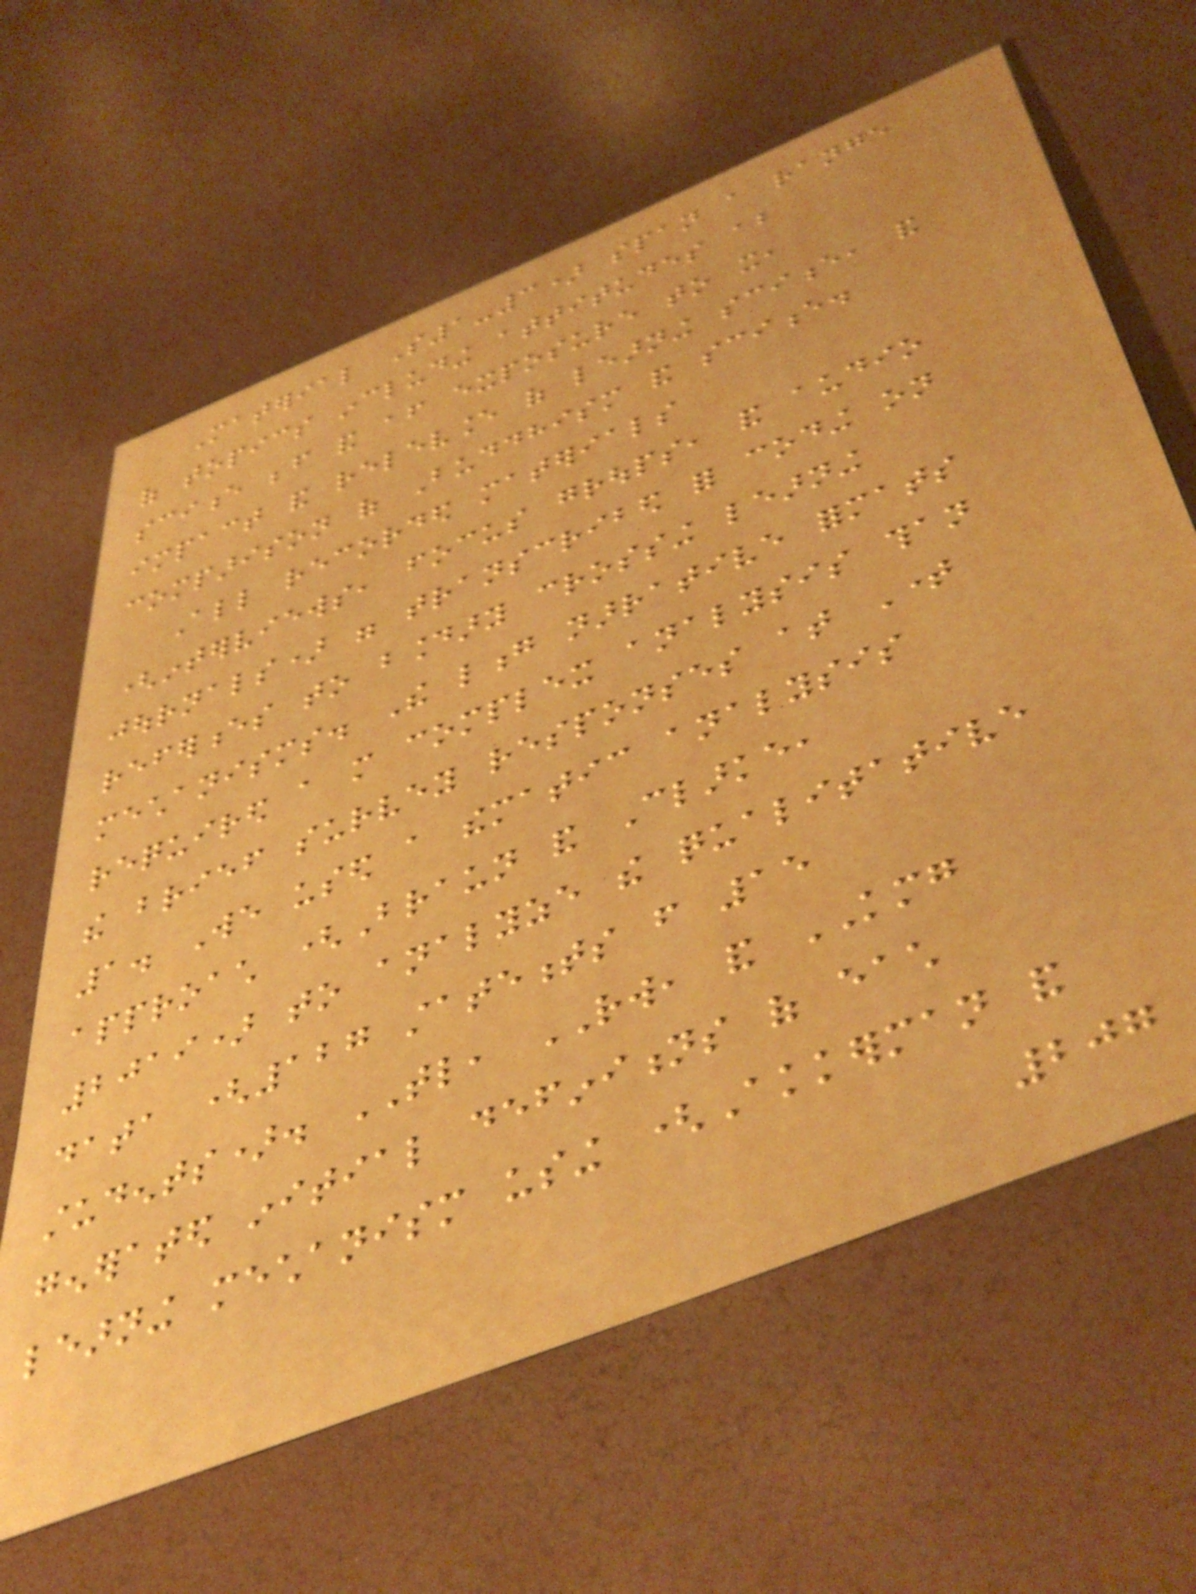Material S1-3) span a range
of topics including attitudes about
science before and after exposure to it,
impact and relevance of learning science, and
comparison of Buddhism and science.
All recorded materials
(interviews, focus groups, and audio
journals) were transcribed for coding on
references to boundary crossing learning
mechanisms. The long narrative formats
required a more complex analysis than
the brief survey responses at Time
1. We used a thematic analysis
approach (Braun and Clarke,
2019) to analyze the qualitative
data (127 statements from 15
students). TL, RW, and KMG
generated initial definitions of each
learning mechanism using (Akkerman and
207
